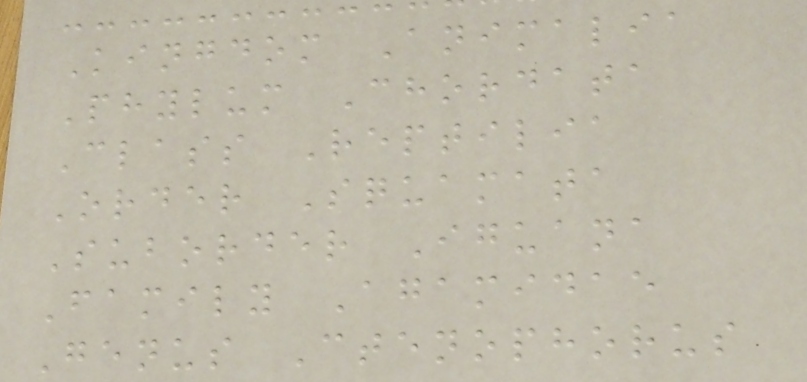Kingdom Animalia
Phylum Chordata
Class Reptilia
Order Squamata
Suborder Iguana
Family Agamidae
Genus Ctenophorus
